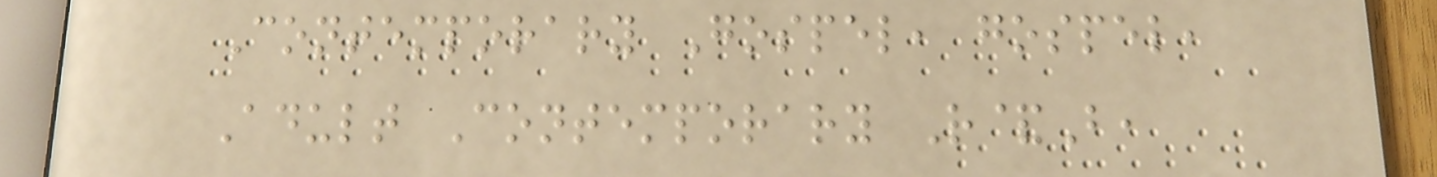Contemporary Gospel, gospel,
Adult Contemporary R&B,
